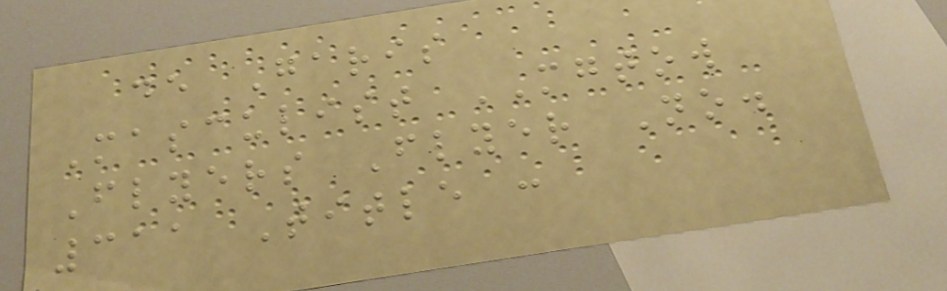de Garis
Masculist MGTOW
Flyers Flyer No.
311 Title :
